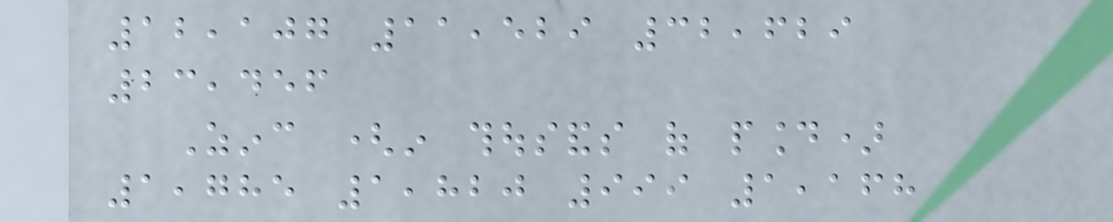12,107 11,529 32,629
23,456
Zinc (in thousands of pound)
1,785 1,820 999 1,168
